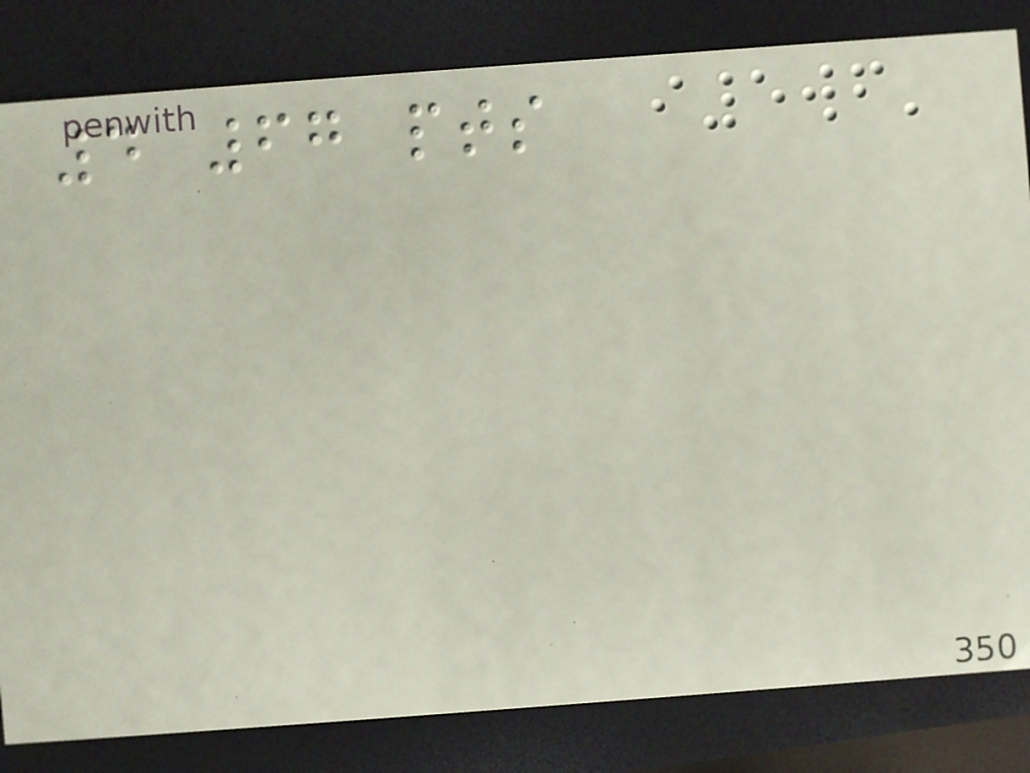4 67 pts
